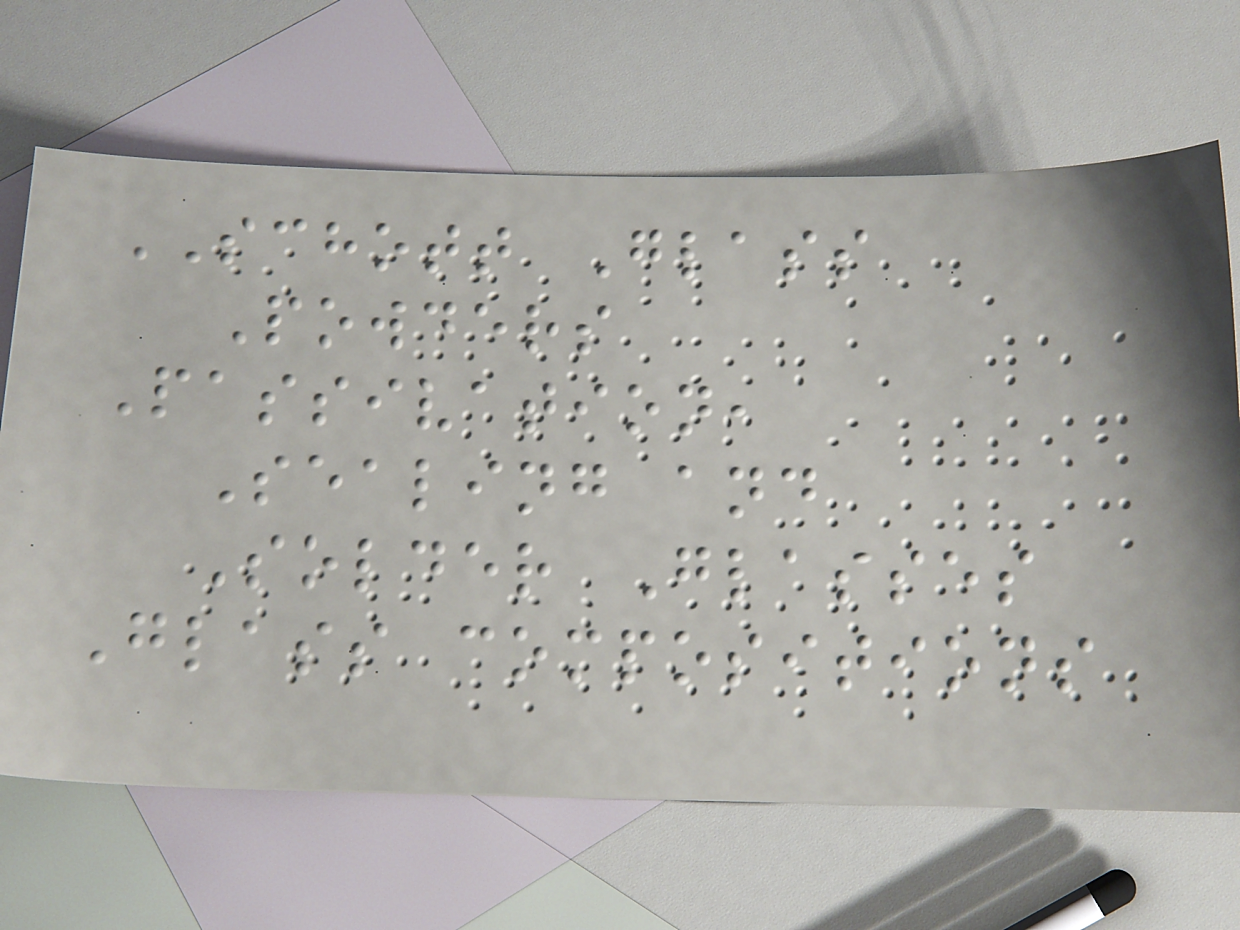SCHOTT Glass
Powders
Passivation,
Sealing and
Solder Glasses
Glass compositions
